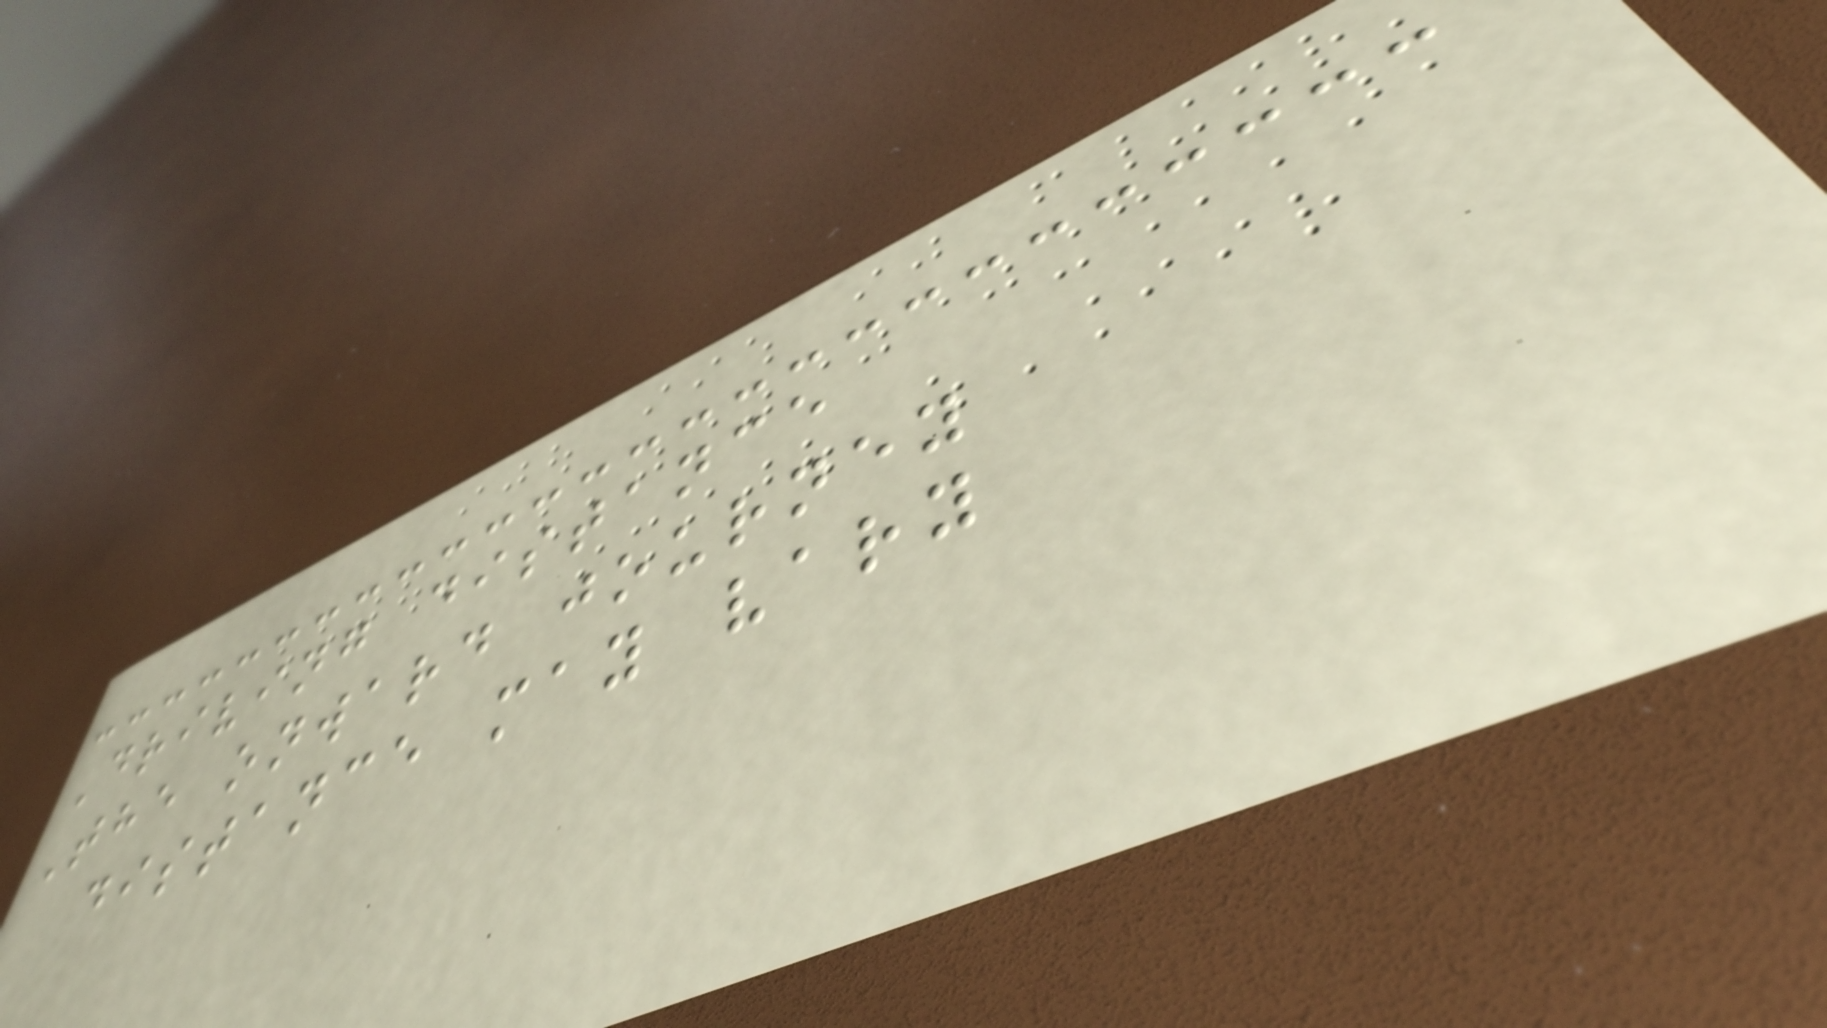Driving distance
The onward journey
distance may vary
